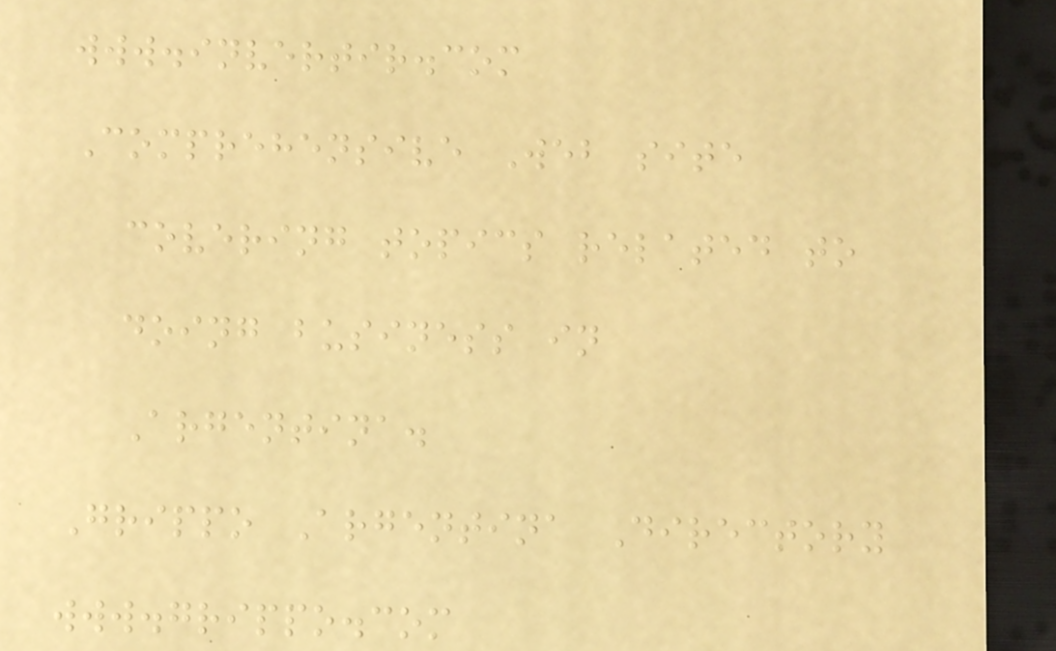www.invertir.com
Comprehensive Web site
covering topics related to
doing business in
Argentina.
Grippo Argentina Directory
www.grippo.com
